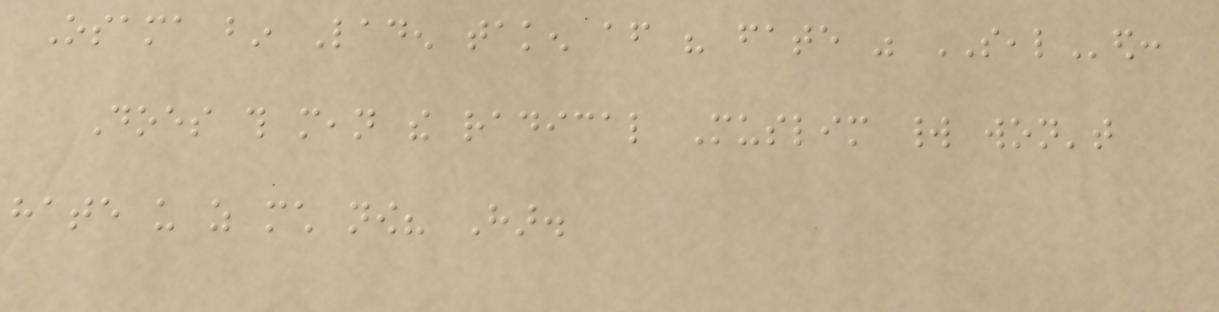Osama bin Laden taken after his fate was SEALed:
Does this mean the radical Muslim world won't
hate us as much now? Har.
